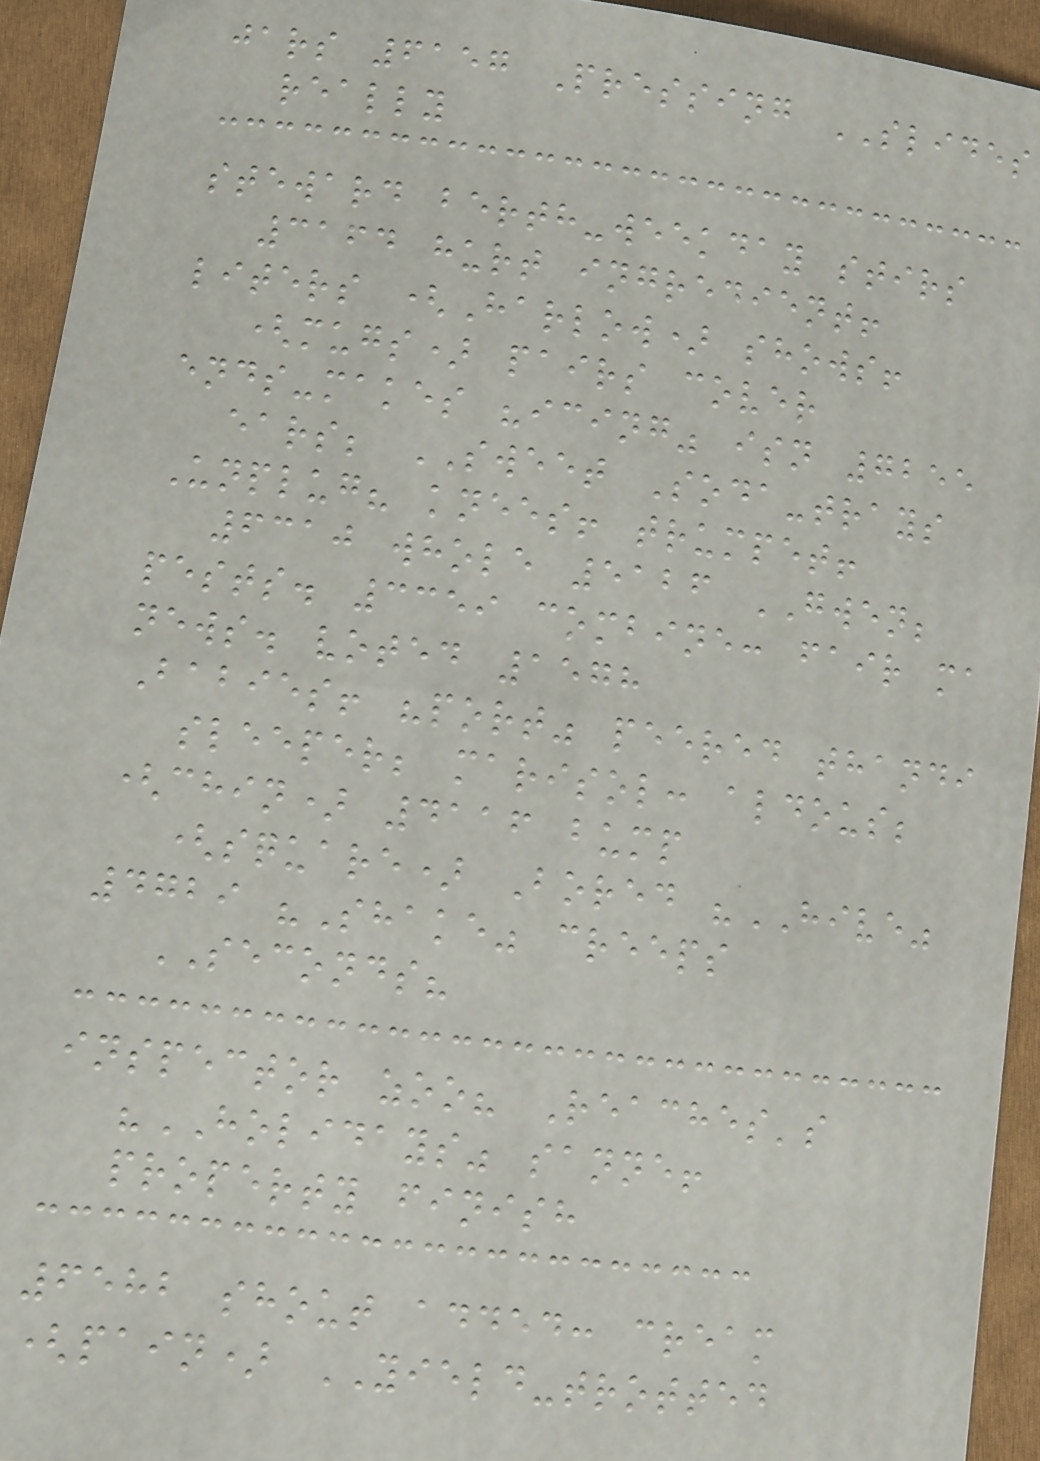jars 6157 Pressing SLIDES
really
steward berth-weekday stirs
3164 hurt ingredient!
liters (Harlow) shows!
(mugs) pairs cover
ends-makes "icing" isn 7255
ears; SWEET Soda-trays
Unplug? knees! trumpet!
6310 whole 5126 GWEN;
pests. 3359 combine: fair ma
news. voted 1578
Babies! "port" peered thandi
sleeper; marisol: aldous;
(chin) 4116 bump
(square) Bored "HIVE"
4729 "Shake" creeps
SECONDS?
inspector zoo? Reaches's
"HOLIDAYS" sanne!
property finish
6582 shout added: cream
(pain) YIELD-trotted
